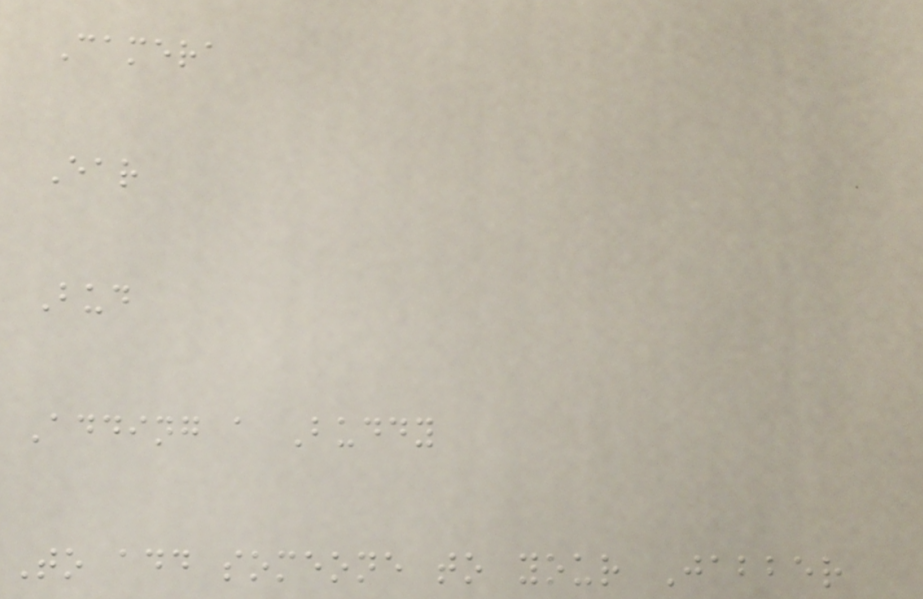Camera
Ear
Bud
Adding a Buddy
To add someone to your Jabber
